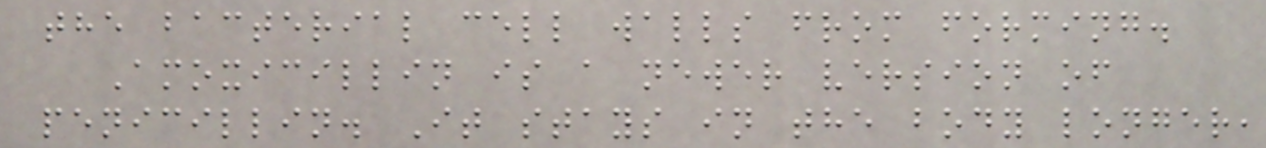the bacterial cell walls from forming.
Amoxicillin is a newer version of
penicillin. It stays in the body longer,
